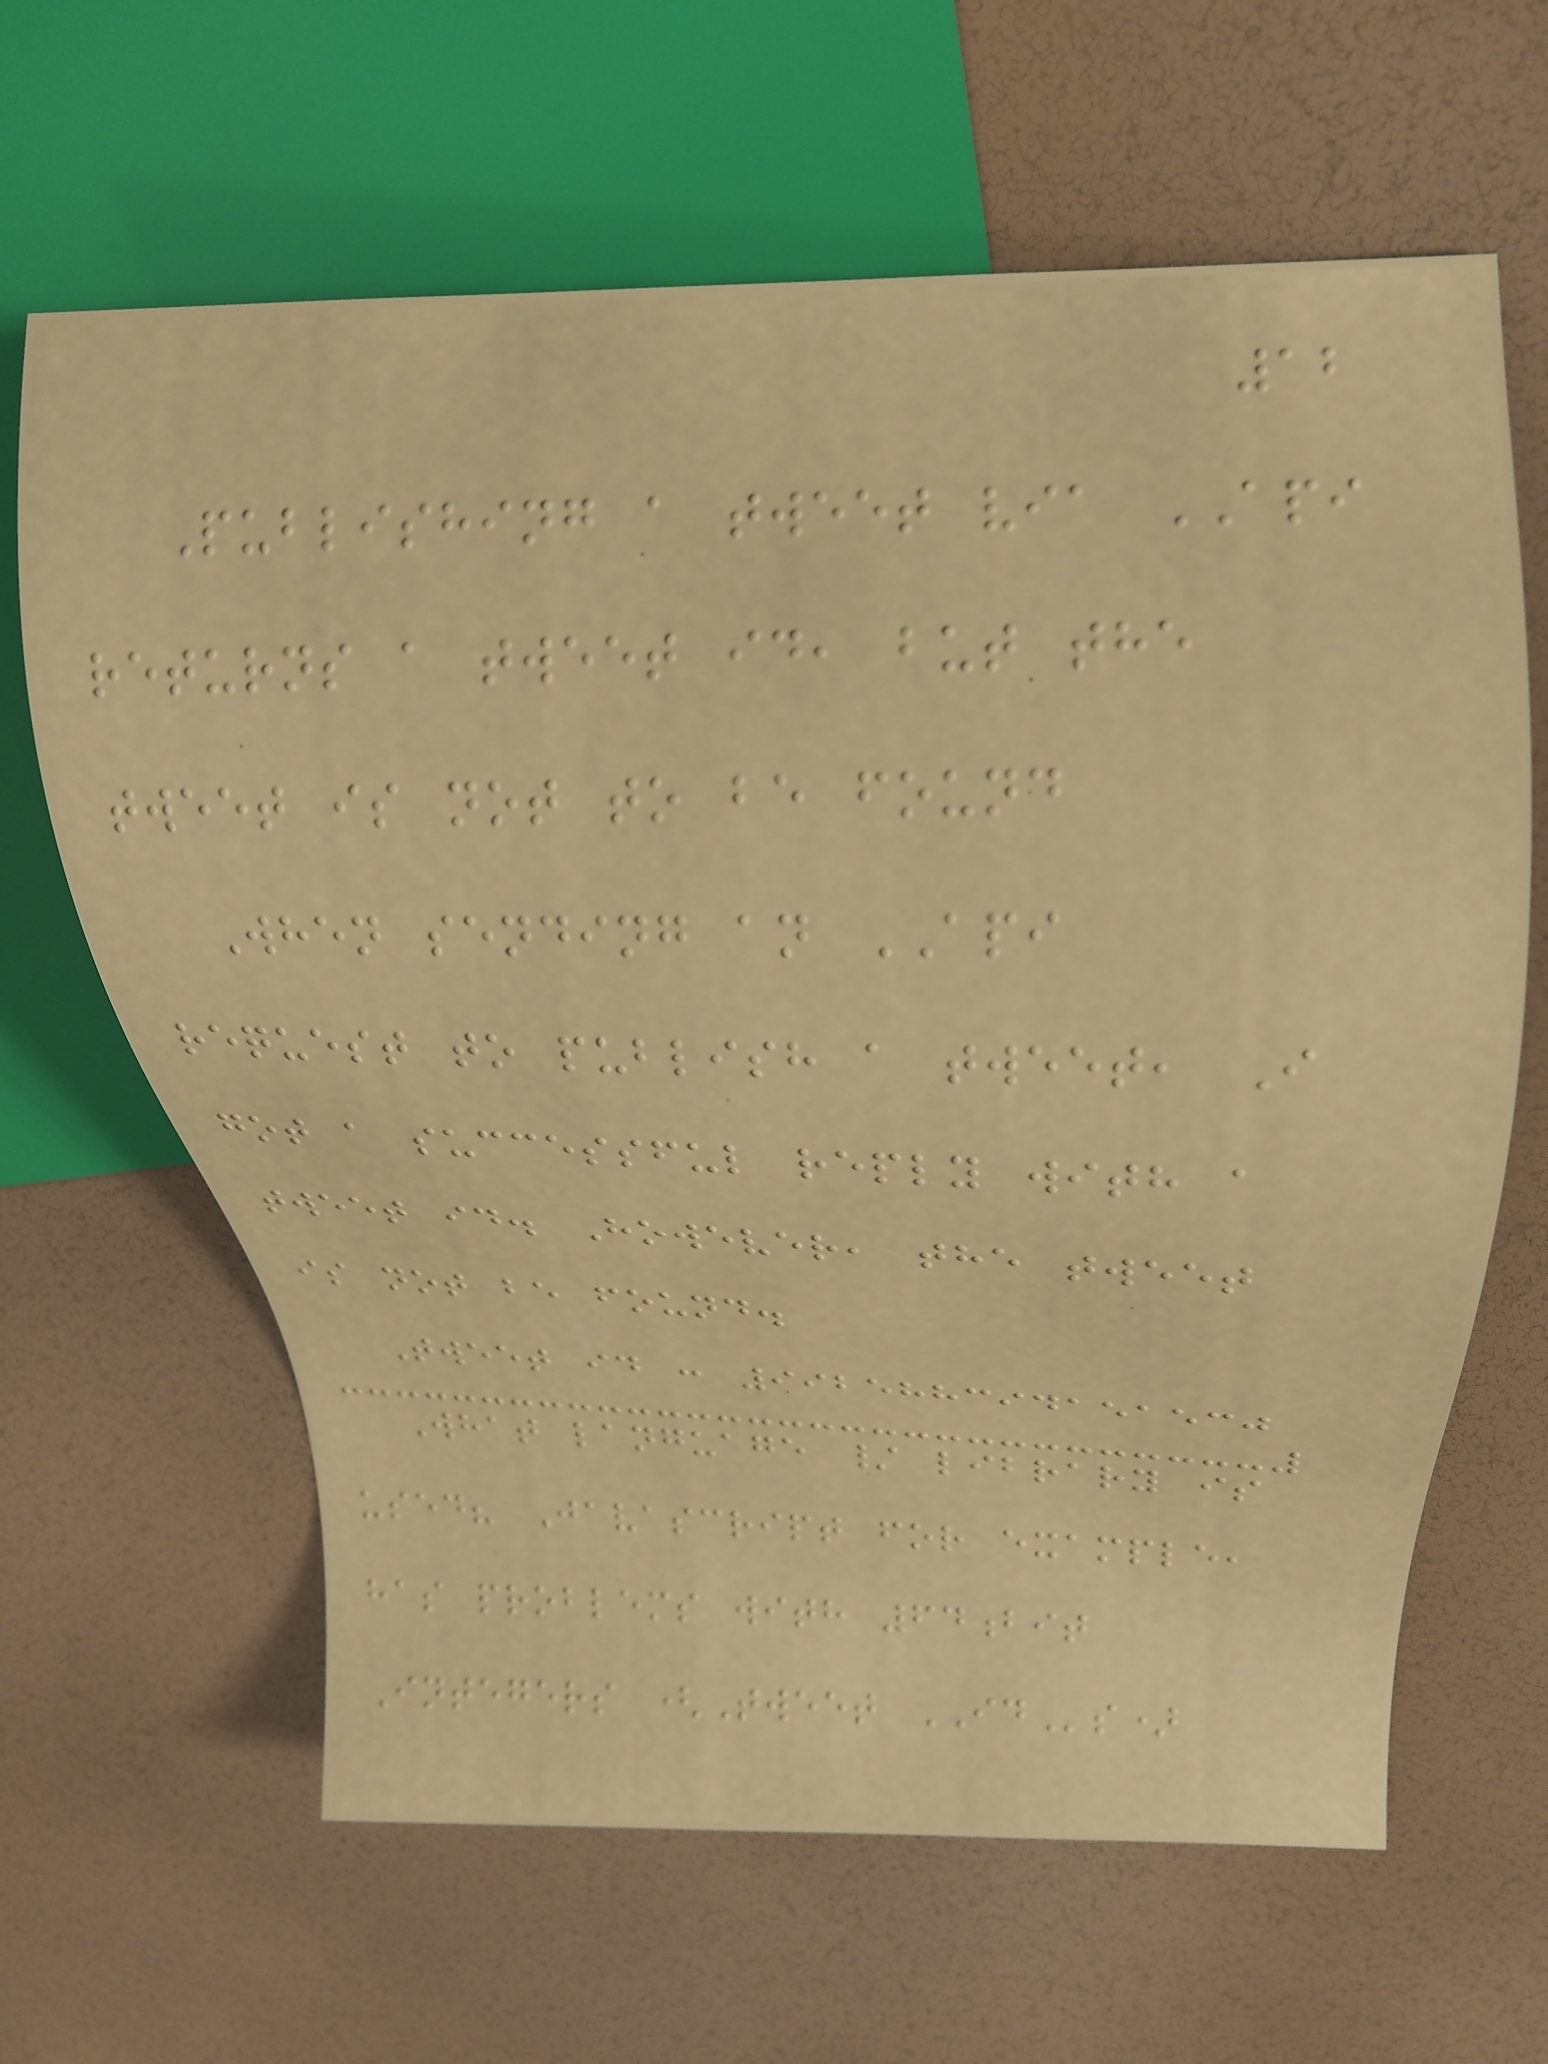12
Publishing a tweet via API
returns a tweet id, but the
tweet is not to be found
When sending an API
request to publish a tweet, I
got a successful reply with a
tweet id. However, the tweet
is not be found.
Tweet id : 992588394151530
What language / library is
used? Javascript for example,
has problems with 64bit
Integers (Tweet IDs)
